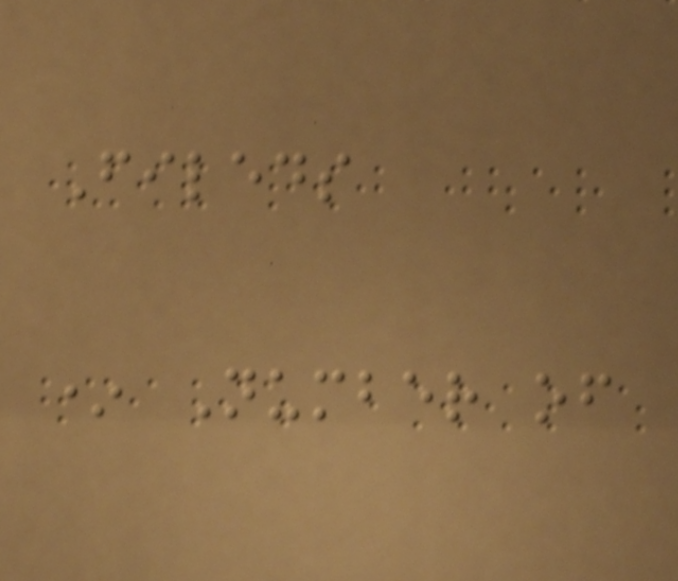Fileds
* Number of
